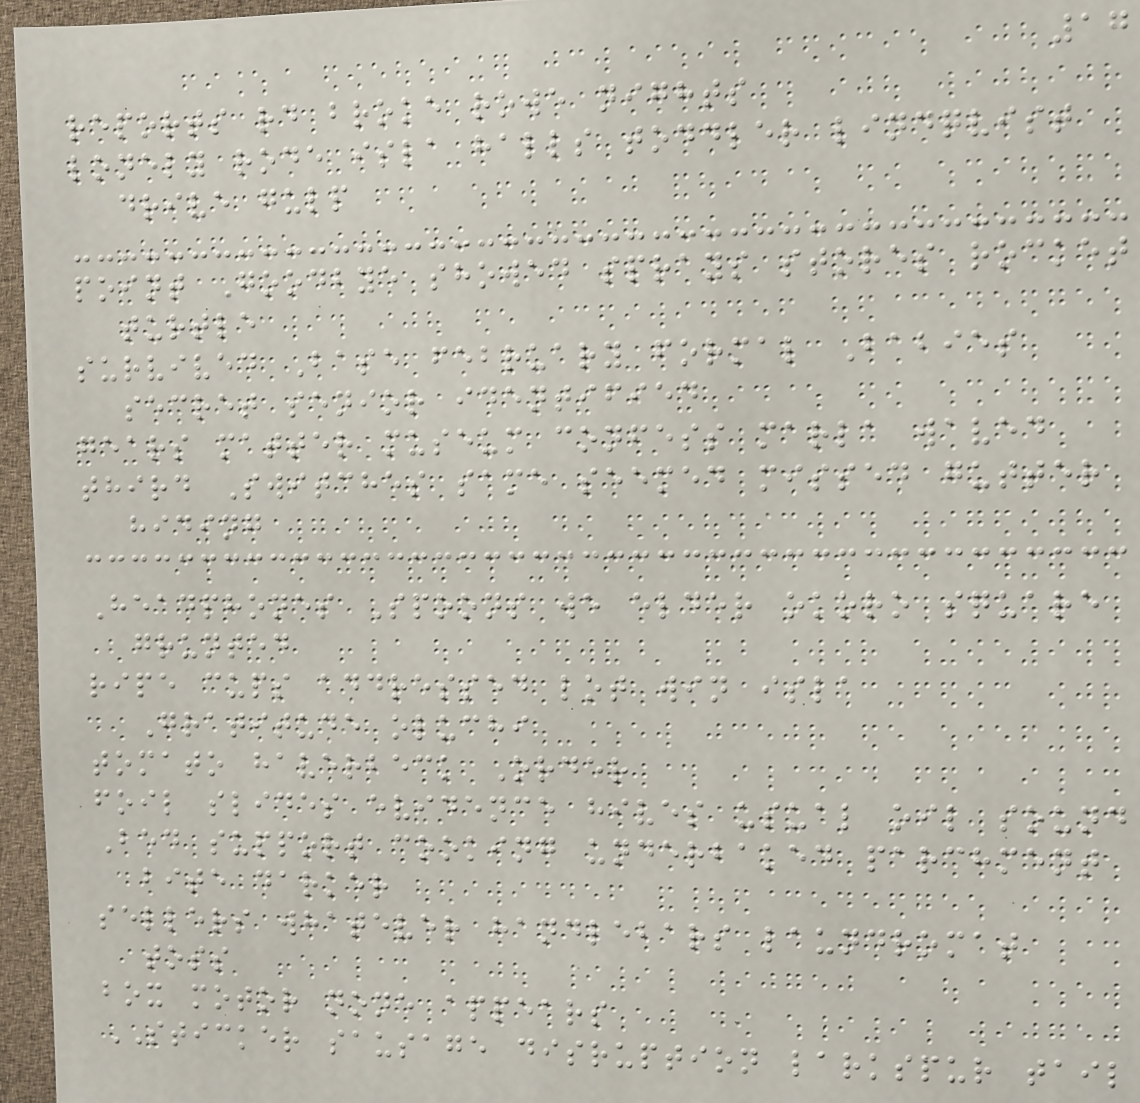17
reports rd broke rowe nights
lonely rode isla halls toddler lindqvist
drive gulp
point Goodbye showed sprays stores rocket
turtle
survived Base february formal Babies
secret senior identified
gears matter museum confess marla waved
third Switches same seemed missed gutter
hiding
Headphones Spoons we elder okoro square
grunted
ripe cups addressed lot win isla
Gratitude oluchi
tomato haverbeck Order
foil slides evidence hives usual oil sound
Bed support cooking underbaked parchment
bite darker
sellers whatever handlebars laundromat
toss
box motor none appears
STICKER sausage disruption larkspur tail
